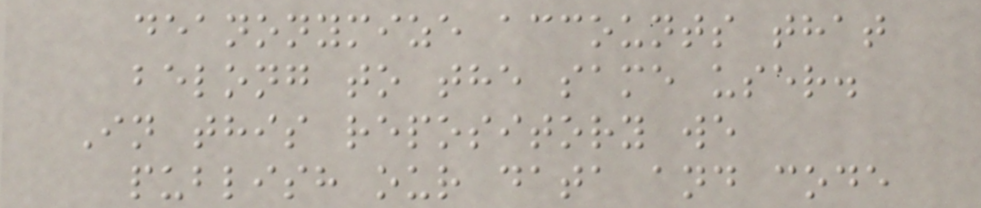deanonymize accounts that
belong to the same user.
In this repository we
publish our data and code
